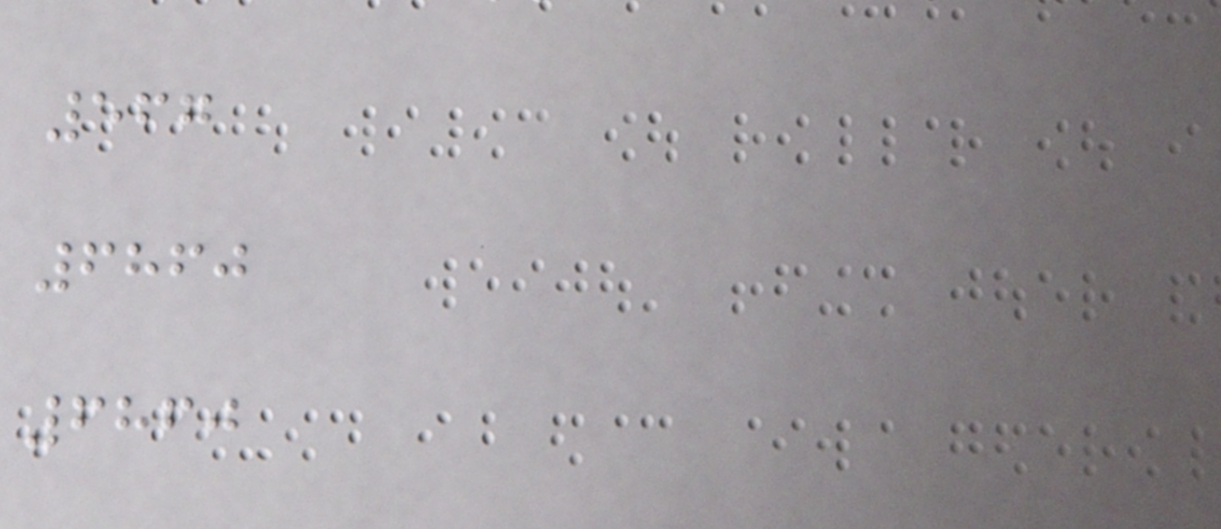567
6860
6860
